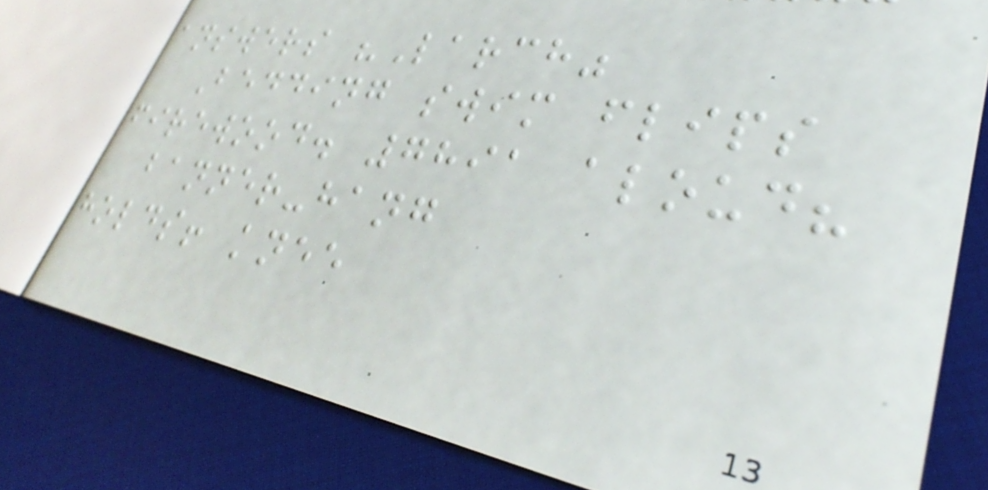answers "Larch"
Bedding swim flips
firewood. 7891 aloud?
banner-hang
holds! knee
